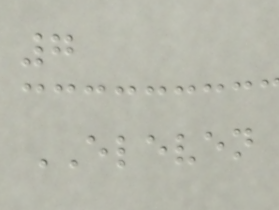7
ELEVEN
